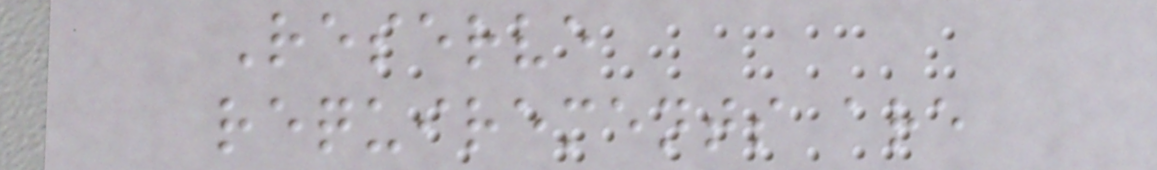Reserve
requirements are
